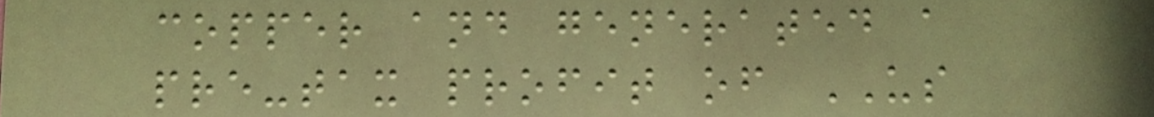copper and generated a
pre-tax profit of US
